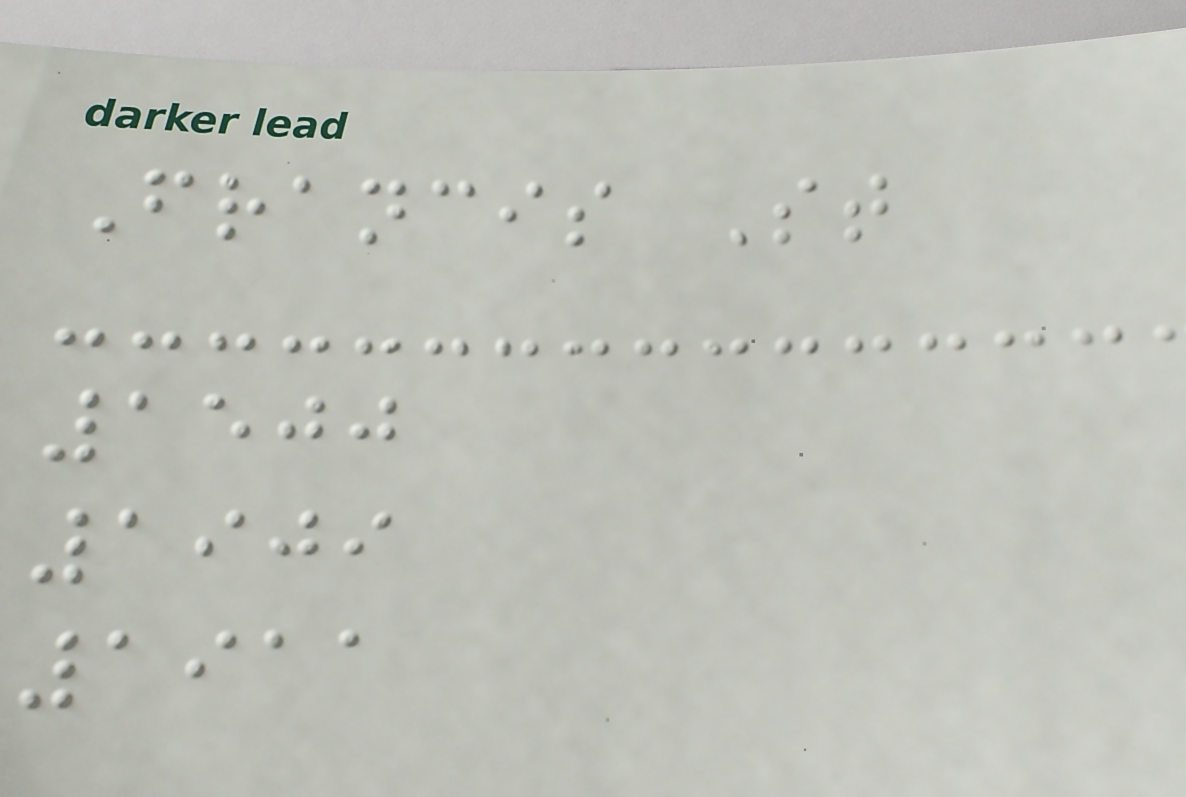Francis St
1500
1909
1911
